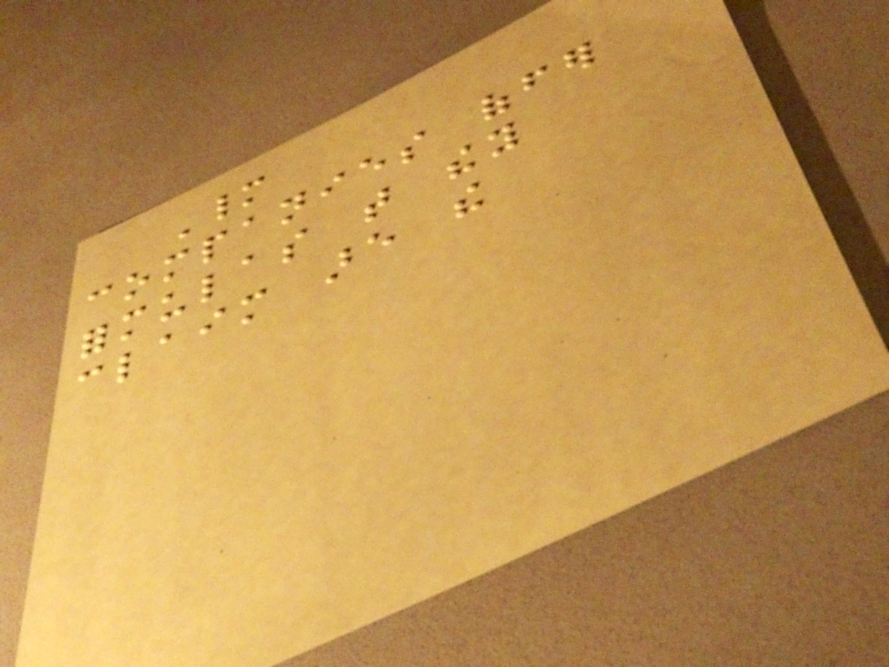Many
companies offer
formulas that they
claim are the
